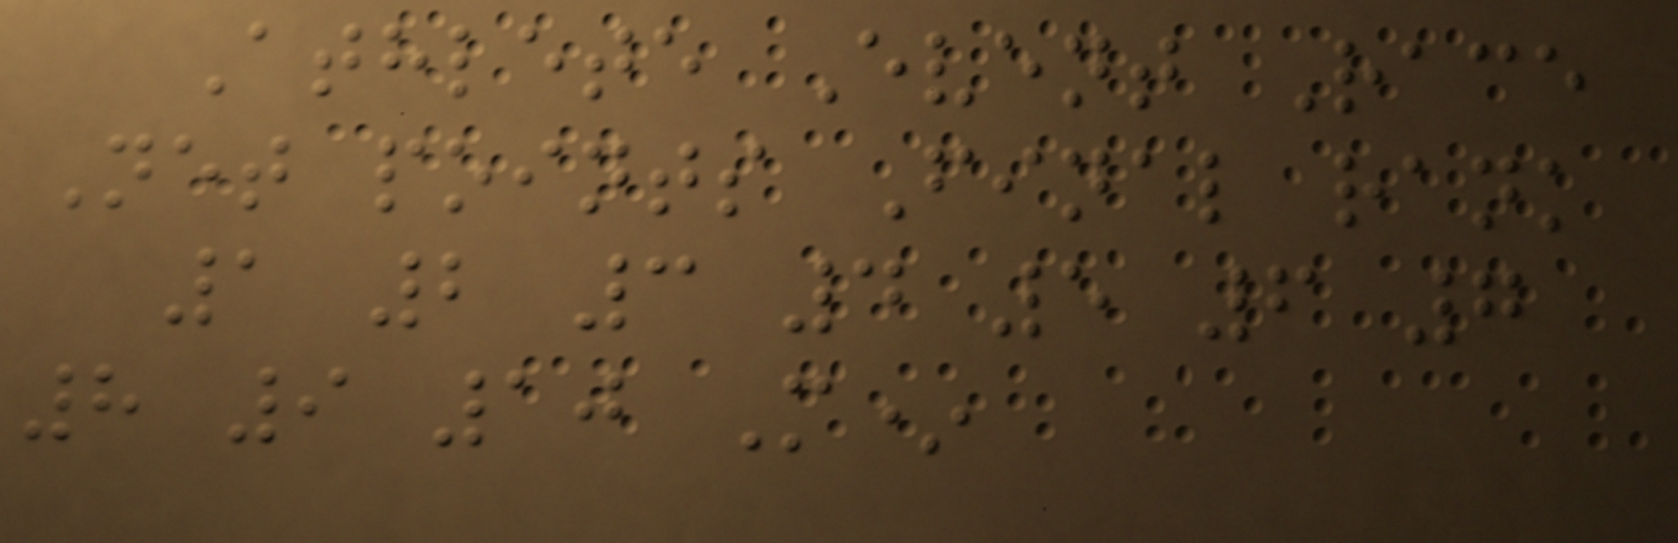Athlete Event Race
Net points Final rank
1 2 3 4 5 6 7
8 9 10 M*
